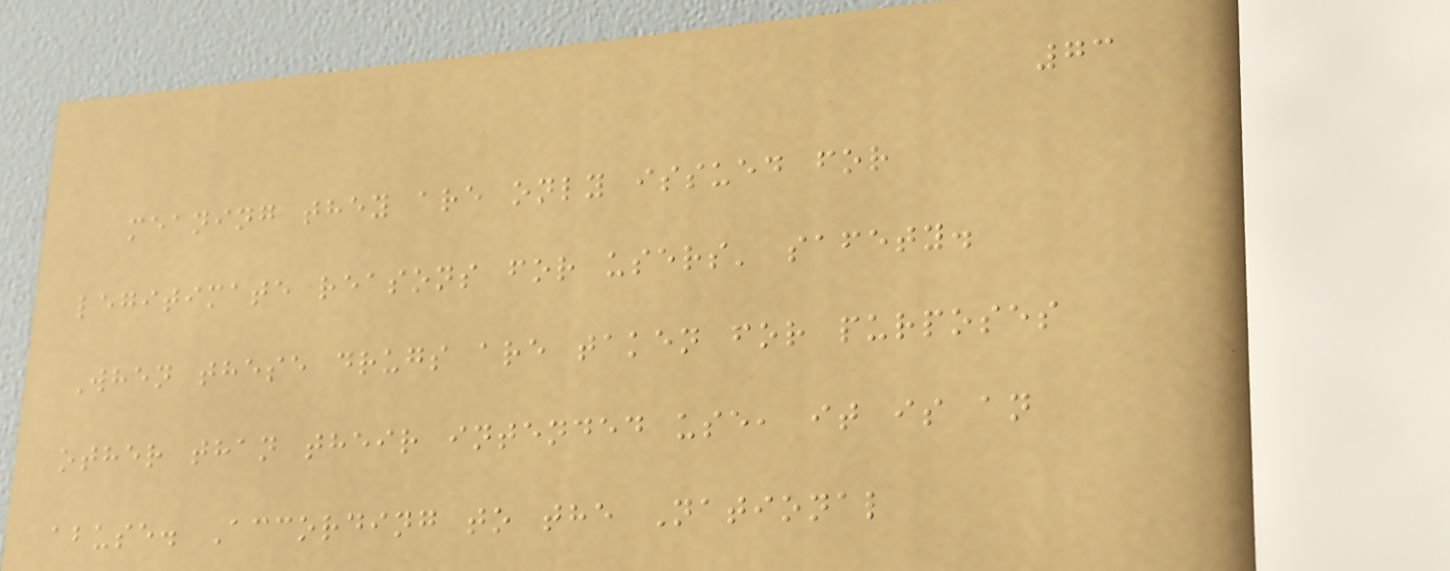73
meaning they are only issued for
legitimate reasons for users' safety.
When these drugs are taken for purposes
other than their intended use, it is an
abuse. According to the National
